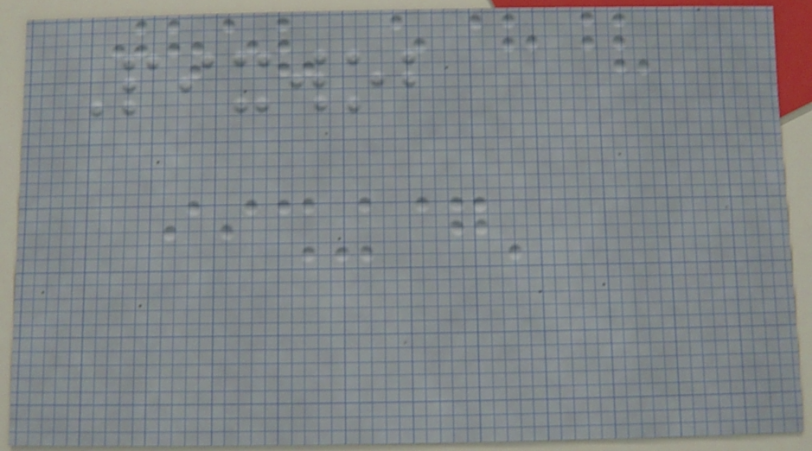Pixwob
